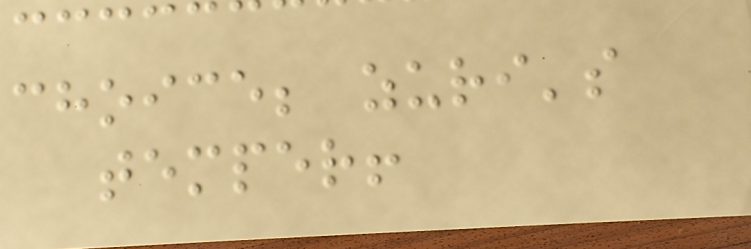choice; zuri's
temper!
